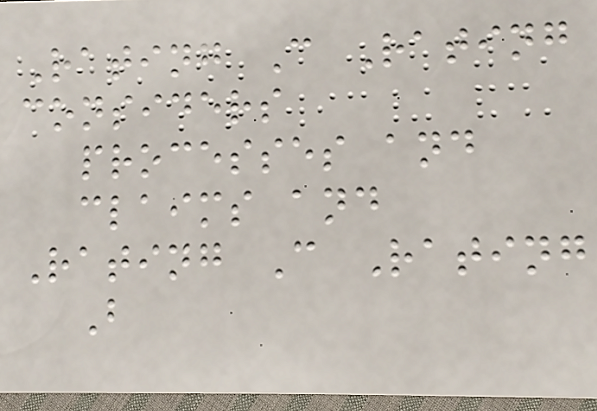Rating C Rating
considers
processes and
claims and
Rating C Rating
B
